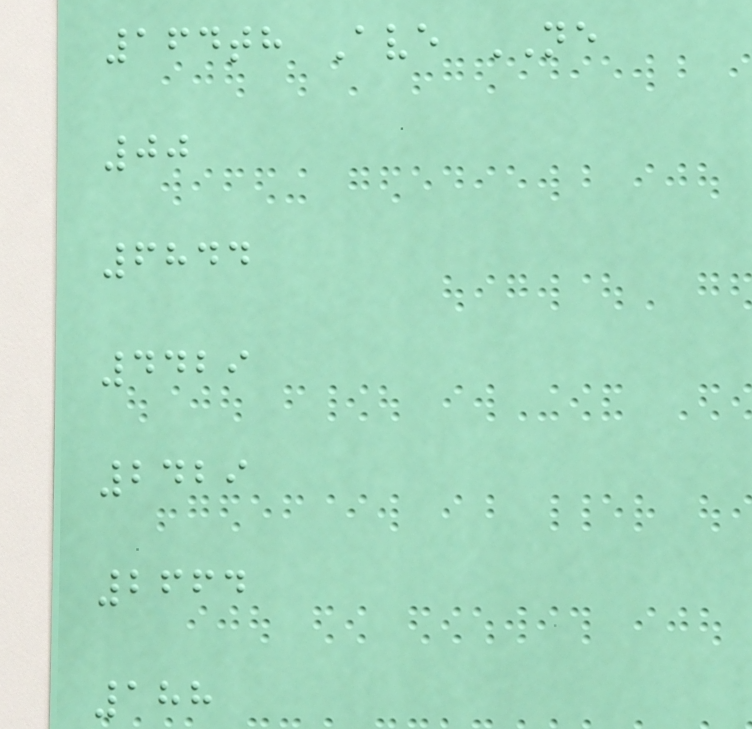164th Ave NE
00
6844
4429
2429
2664
188
